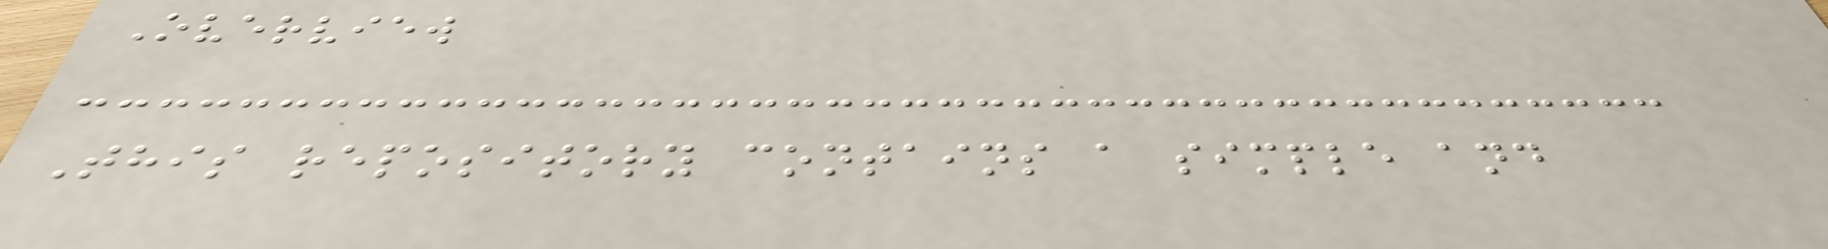Overview
This repository contains a simple and
